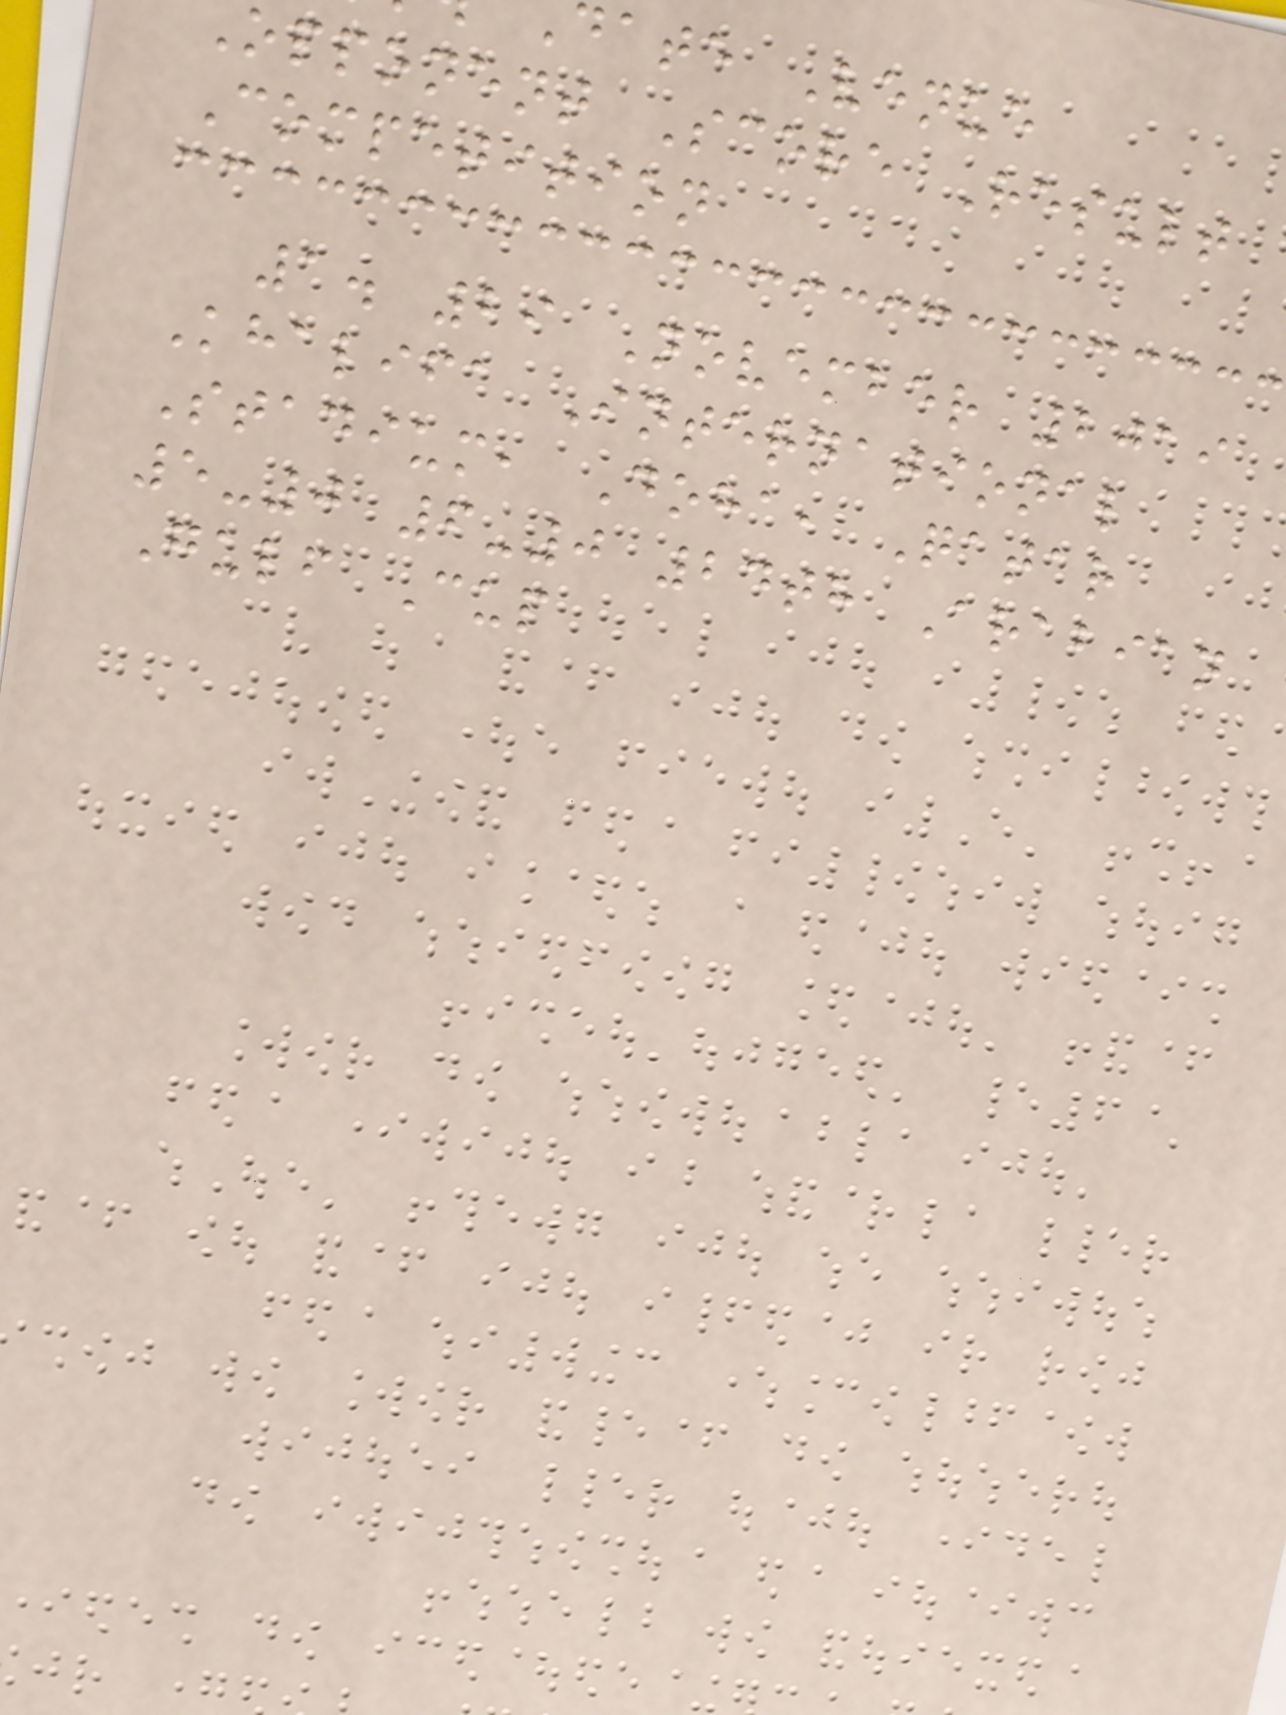date Venue
opponent Score Result
Competition
1. 29 November 2019
Khalifa International
Stadium, Doha, Qatar
5-0 6-0 24th Arabian
Gulf Cup
